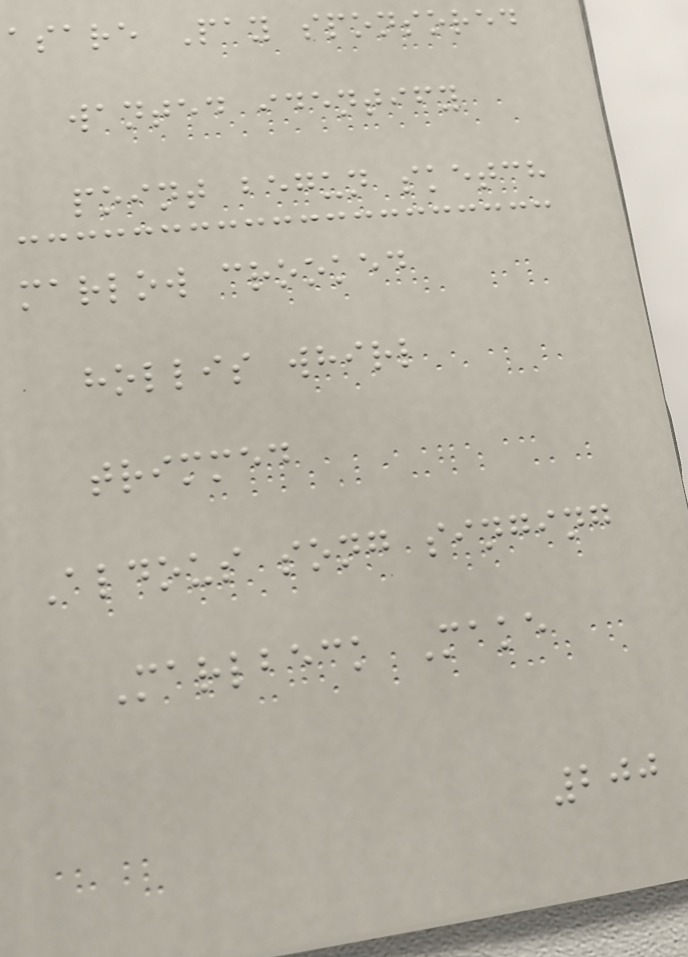asare Pay sponsored
wanted identify
point begun sketch
marlow crooked
hollis whirl
trimmed
Aldous song singing
Marlbeck Make
200
